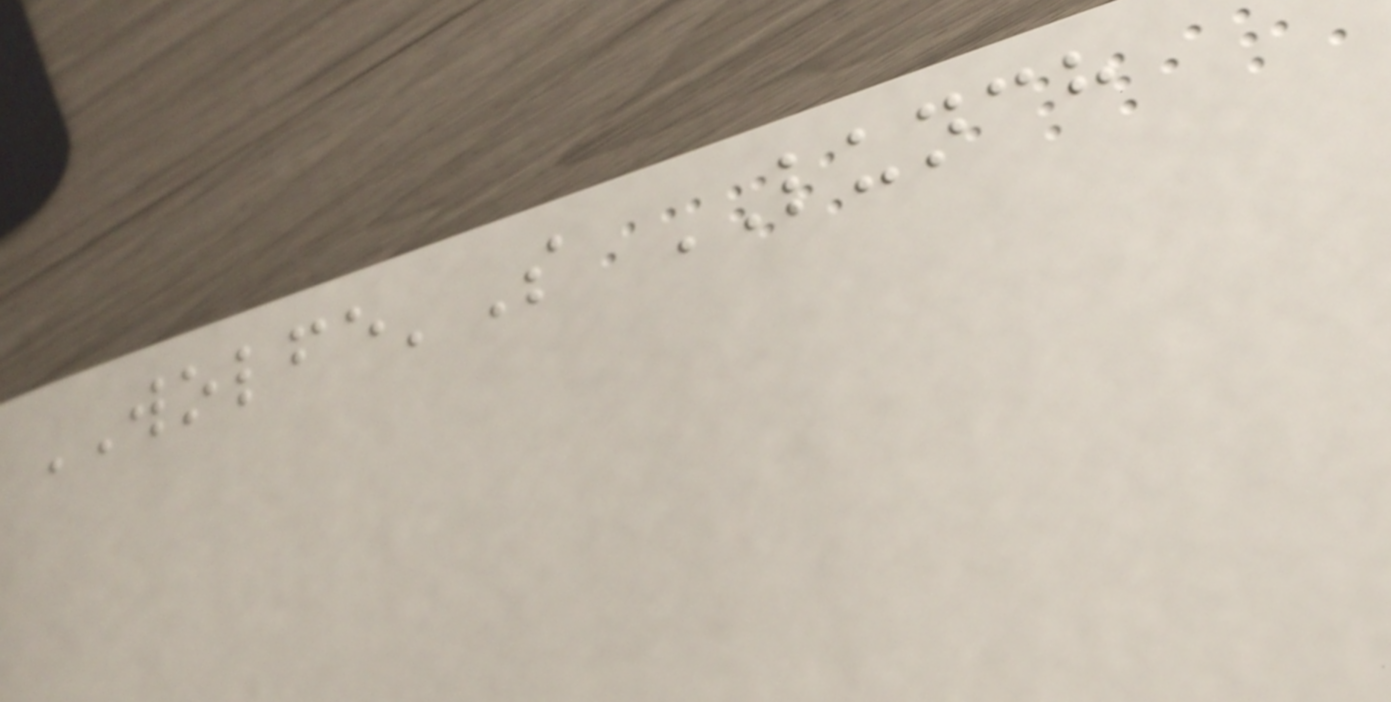WOLFE'S LUNCH
